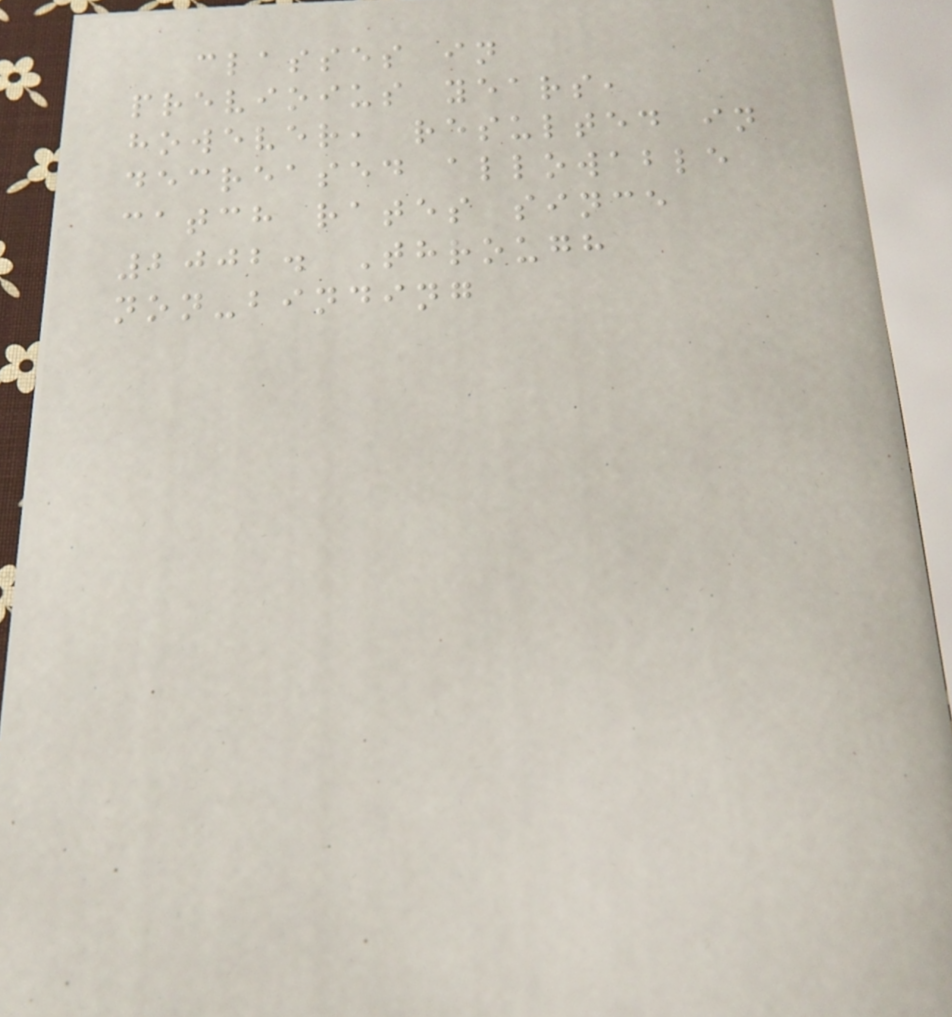classes in
previoius years,
however, resulted in
decreased allowable
catch rates since
2002. Through
non-binding
